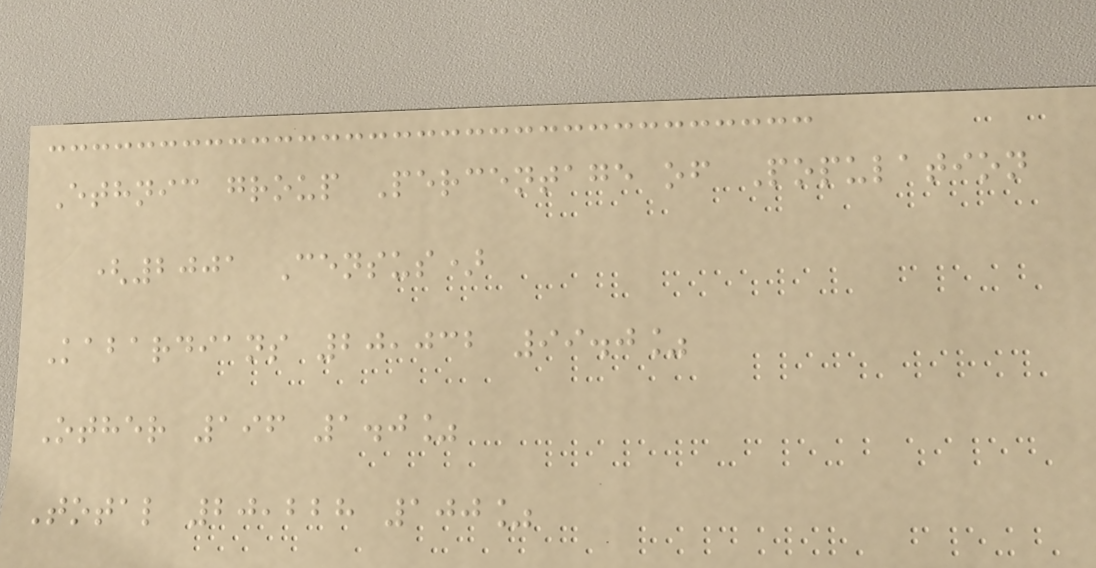Ethnic group Percentage of Population
(2001 Census)
Kabardians 20,032 99.0%
Other 196 1.0%
Total 20,228 100%
